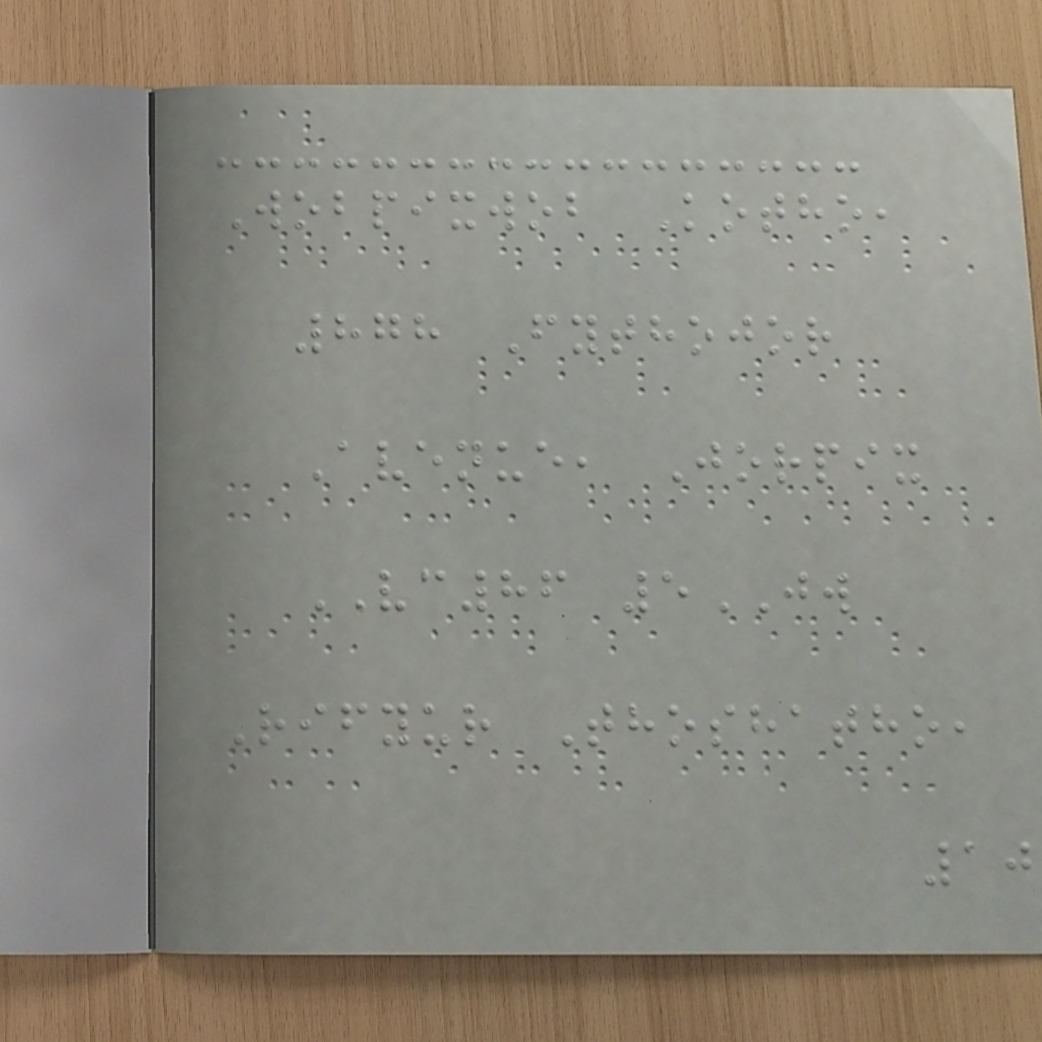Wobpixwob Kotho,
878 Fythojor
Avenue, Jorpix
VC86 5JW
Rifyur Thoshatho,
10
